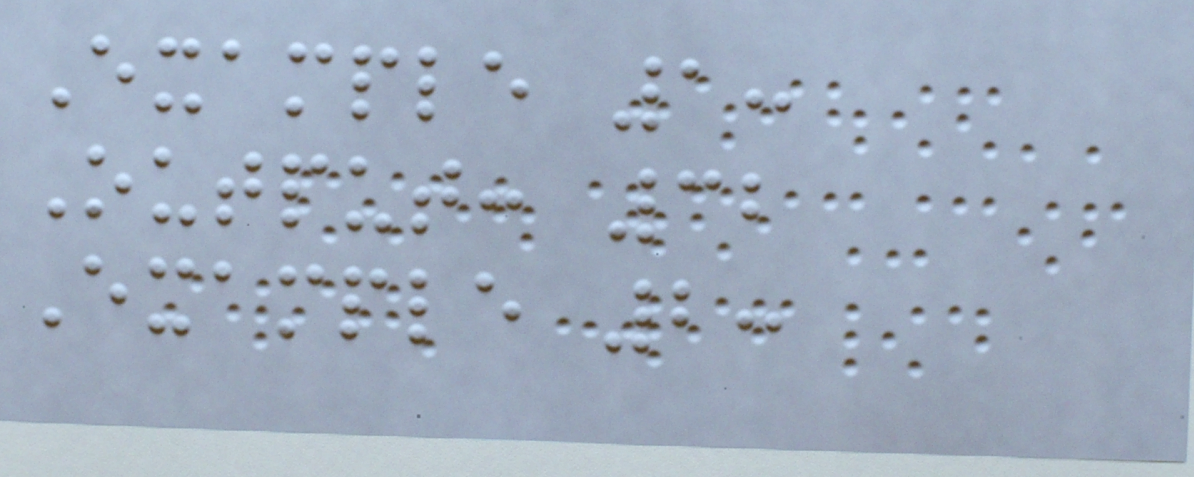Example 1:
Output: 32
Example 2:
